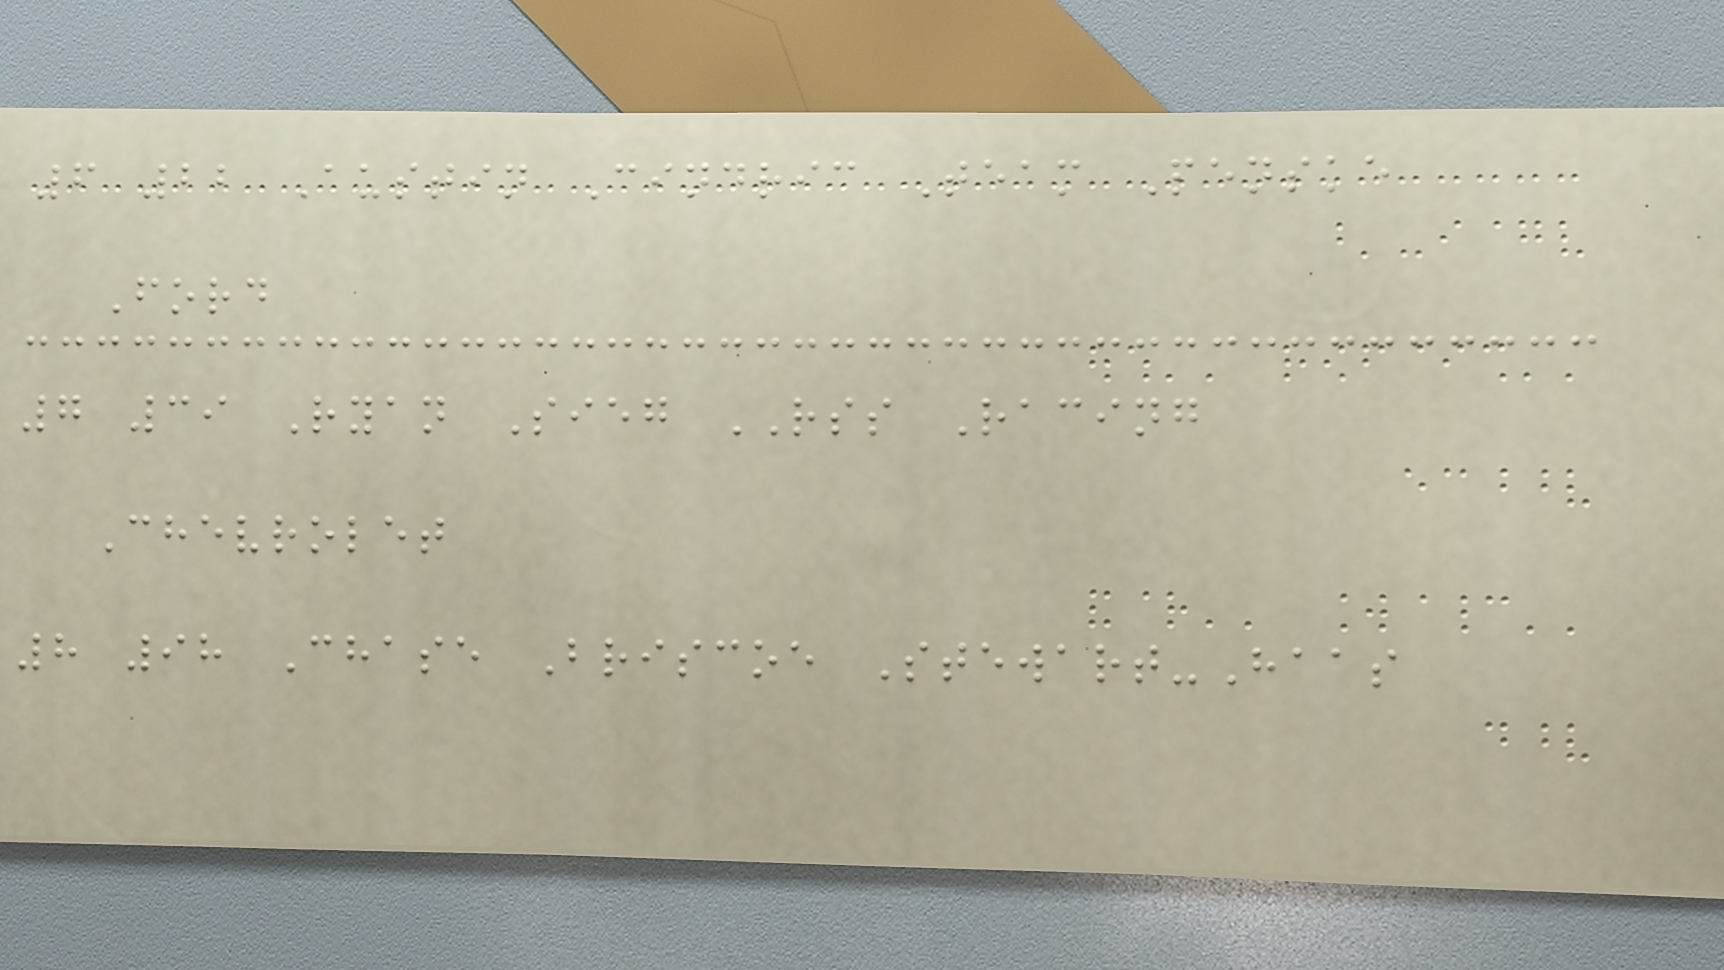6 22 Austin Cindric Team Penske
Ford
7 39 Ryan Sieg RSS Racing
Chevrolet
8 98 Chase Briscoe Stewart-Haas
